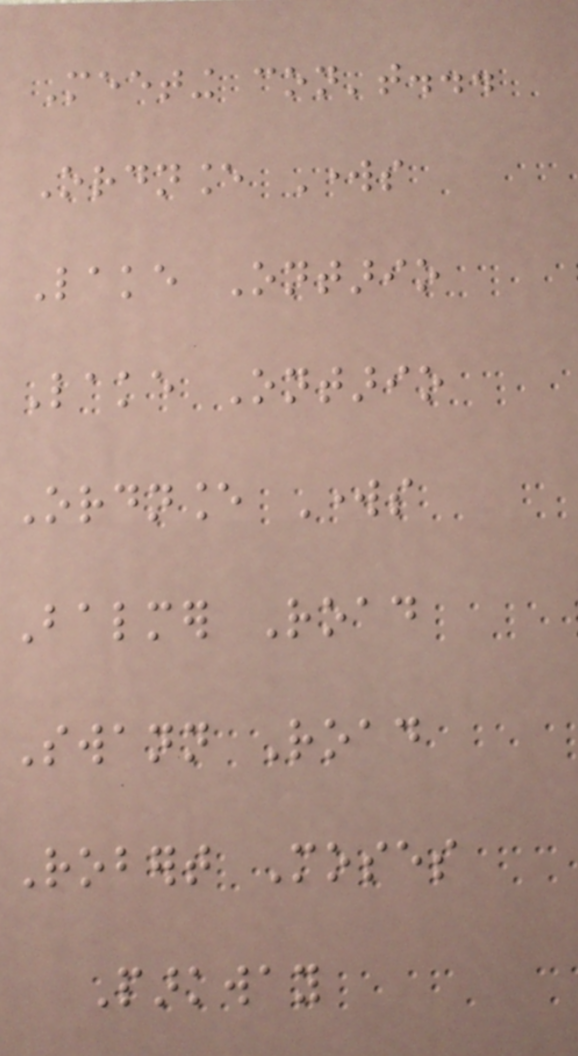Meeting con't...
Ordnance Works
Lake Ontario
Lake Ontario
Ordnance Works
Balmer Road
Swann Road
Robert Moses
Parkway
